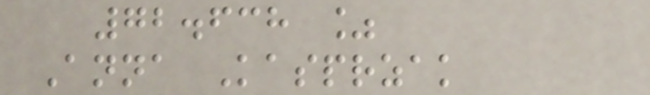72.638 %
Anna Kasprzak
